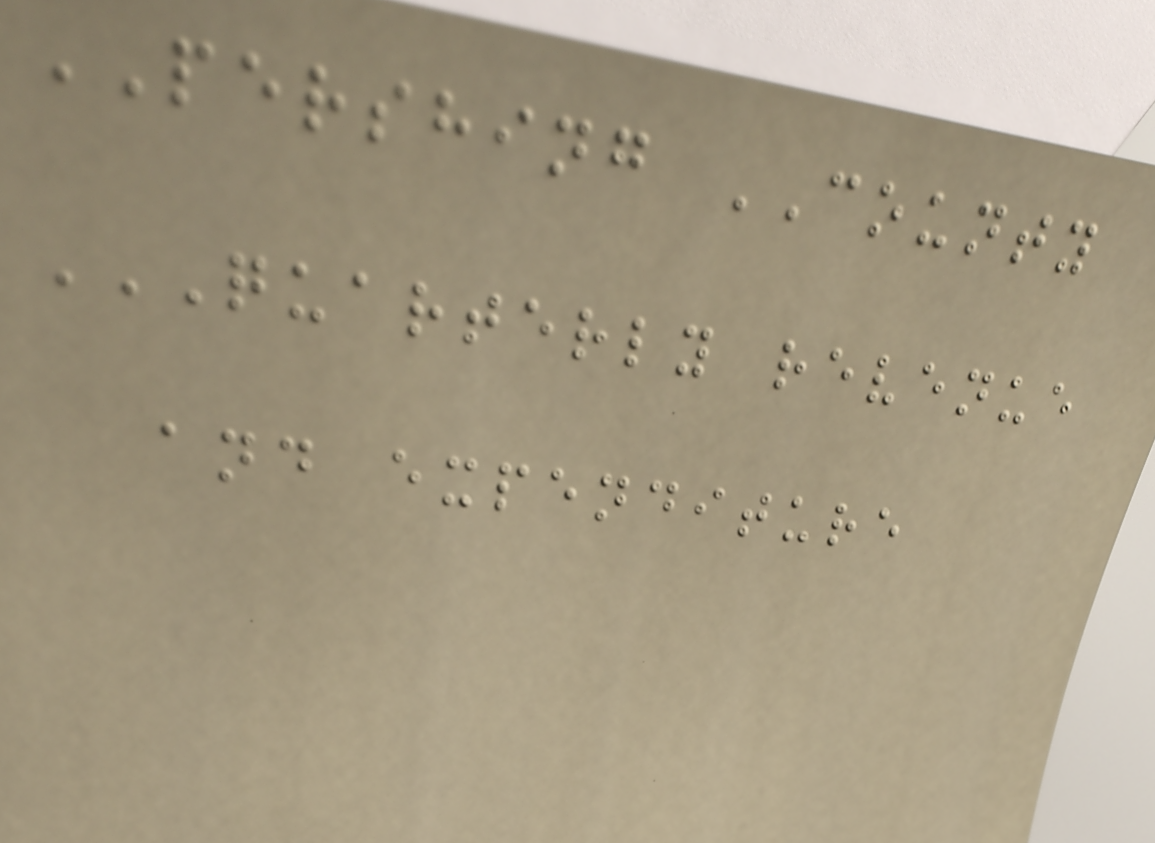PERSHING COUNTY
QUARTERLY REVENUE
AND EXPENDITURE
